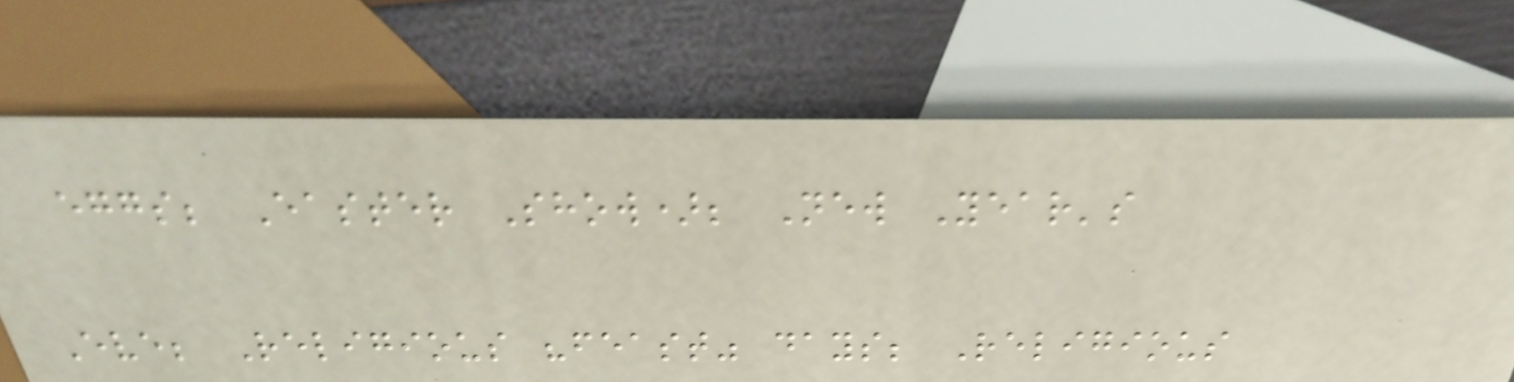eggs; Easter Show); New Year's
Eve; Religious "feast" days; Religious
